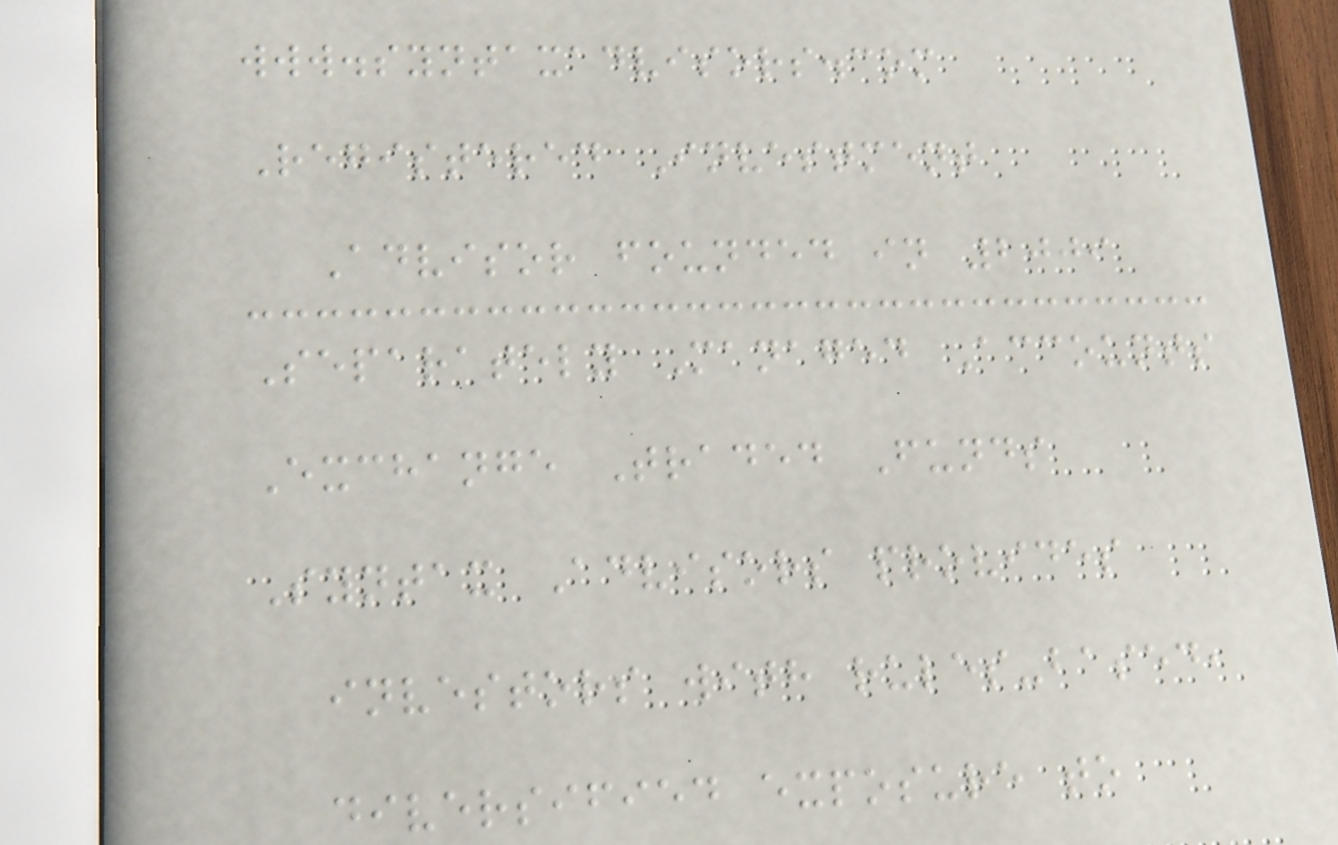www.syntaxadvisors.com
Registered Investment
Advisor founded in 2009
Separately Managed Accounts
Exchange Traded Funds
Syntax Advisors provides
investors with rules-based,
diversified exposure to
